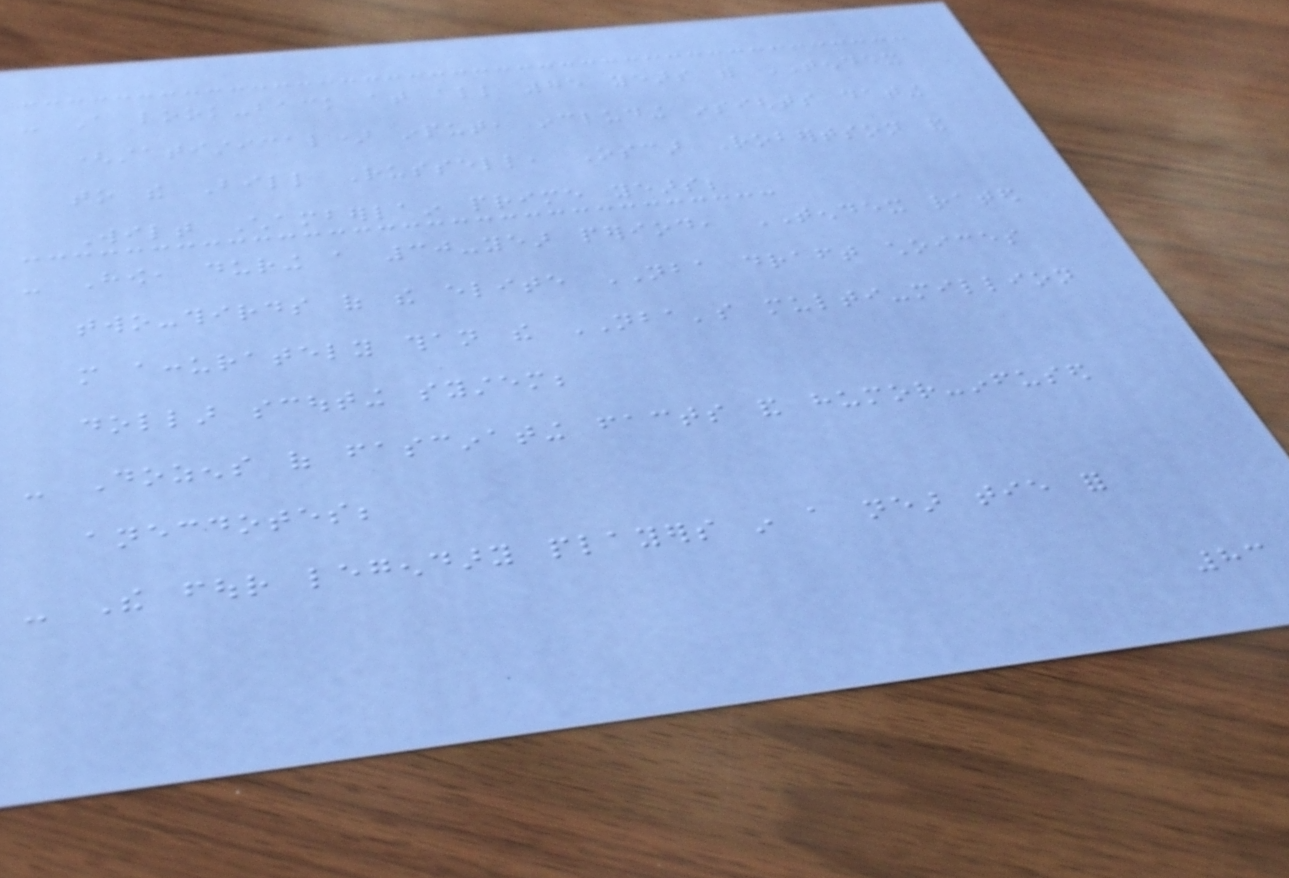- A look-back at all 75 years with TENDEX
(statistical) input, including insights dating
to the Bill Russell, Oscar Robertson and
Wilt Chamberlain prime years;
- How, during a 30-year period, TENDEX rated
two-thirds of the elite NBA draft choices
more accurately than the NBA's multi-million
dollar scouting system;
- Dozens of fascinating facts and humor-infused
anecdotes;
- The four legendary players in a near tie for
83
